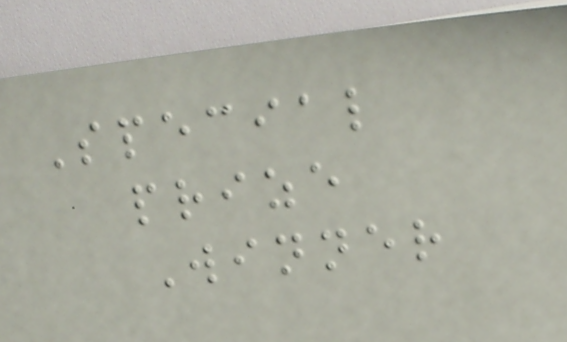Special
prize
Winner
